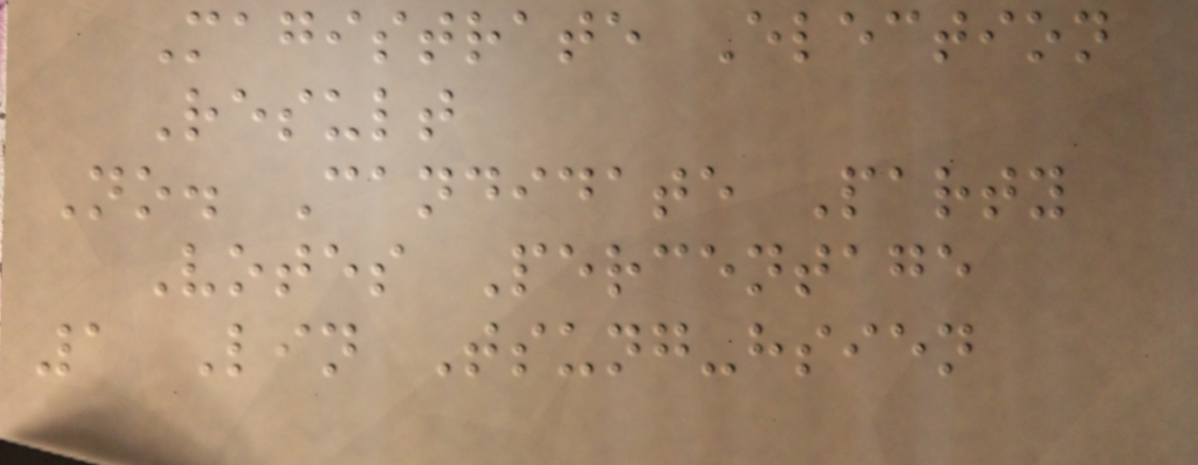Magistrate Election
Result
No. Candidate Party
Votes Percentage
1 Lin Tsung-hsien
